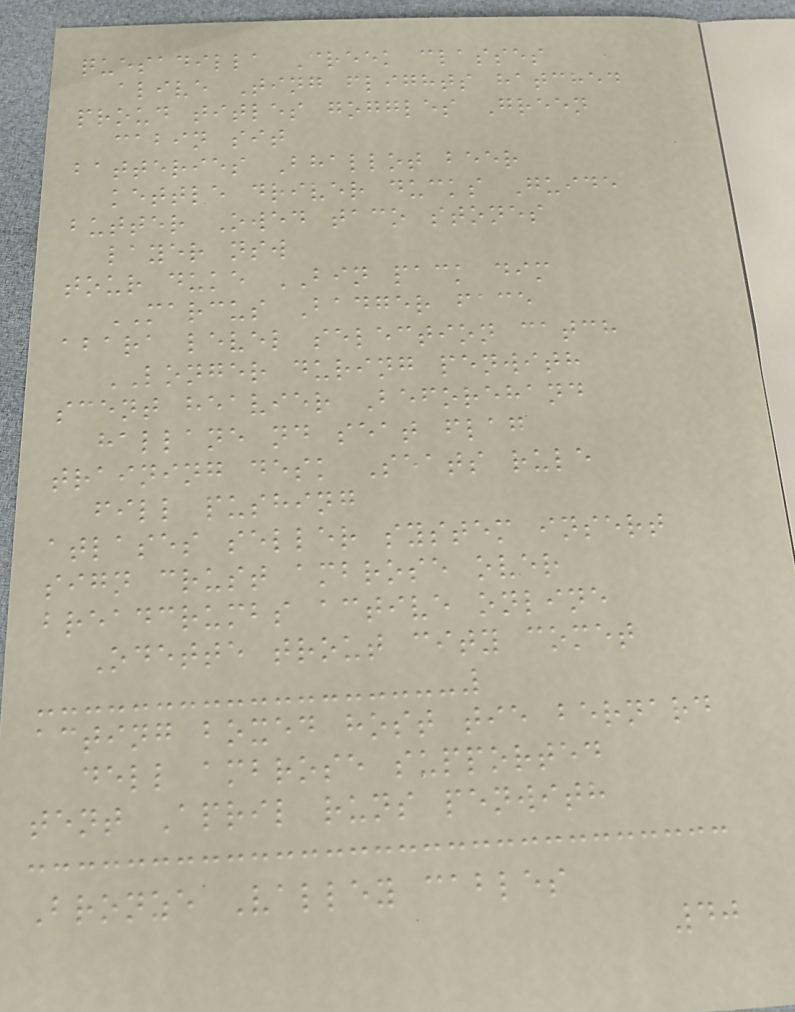quesadilla Creek classes
alive Ting flights hatched
proud titles goggles Green
cabin sit
batteries Bhallot beer
kettle driver ducks Guide
butter Owed taco stones
layer nsw
tour duke BIN pack dim
MARCUS Badger face
abara level selection catch
LONGER during penwith
scent heavier Beforehand
hallane nd seat flag
training desk Seats rule
fill pushing
atlases seller system insert
sign crust ambrose over
breadcrumbs active online
Odette trout city comet
acting boxed host tie bernard
dell ambrose supported
tent April runs penwith
Bronze Valley cables
40
